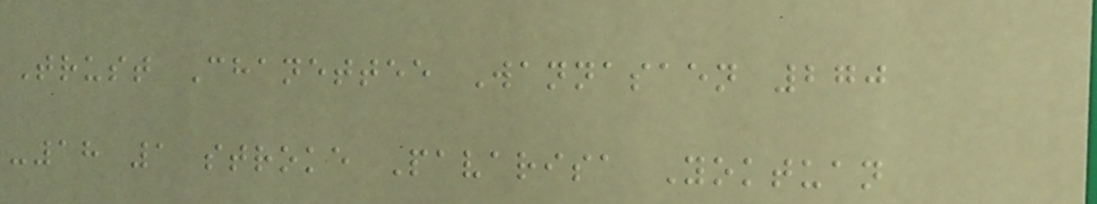Trust Chanettee Wannasaen 270
-18 1 stroke Pavarisa Yoktuan
